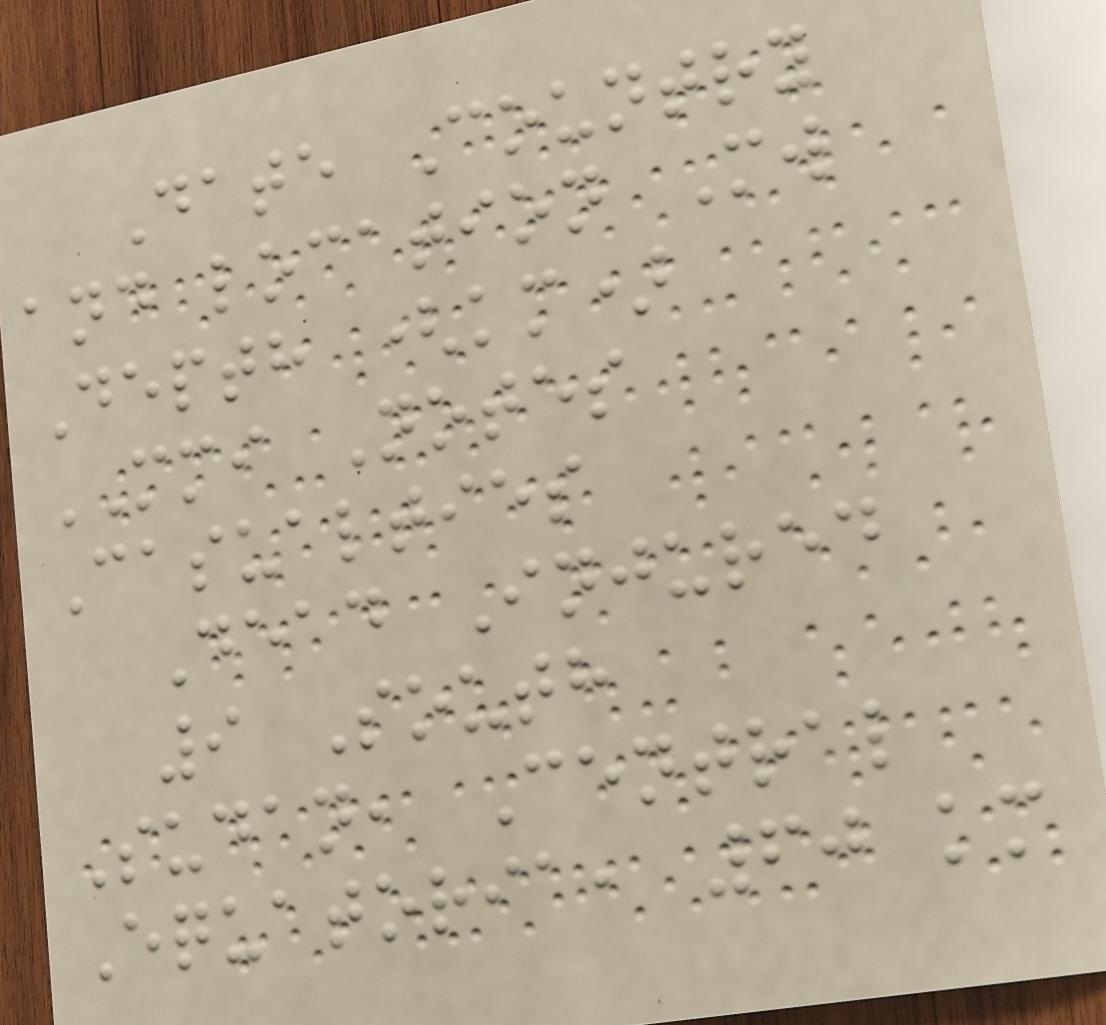Date Country
and location Mw
Depth (km)
MMI Notes
Casualties
Dead Injured
9 South
Sudan, Central
Equatoria, 60 km
